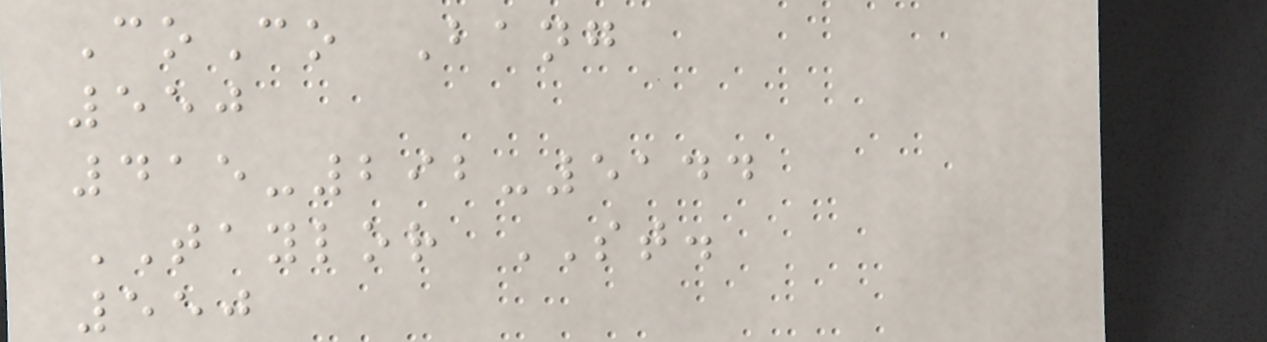CoCo Bang
550
415-292-5144
TAYLOR ST.
550
